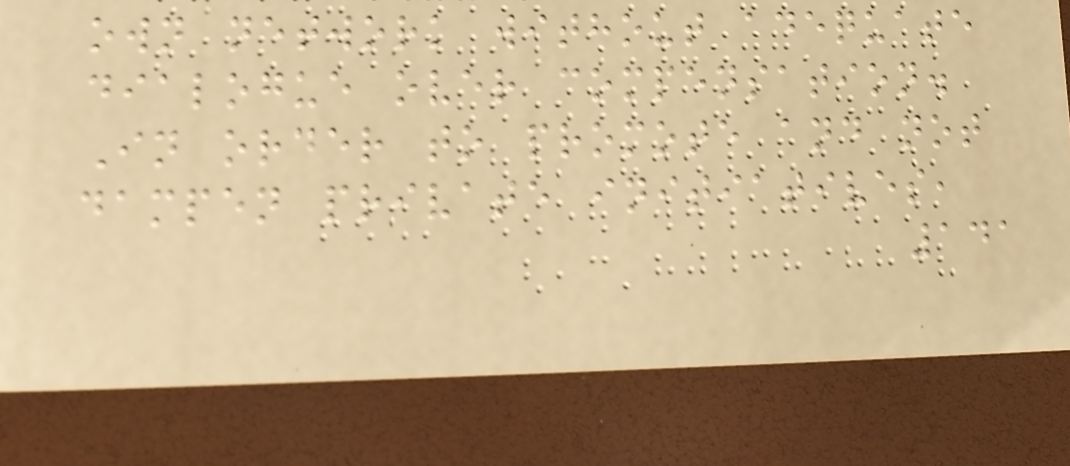own network without adequate
dialogue over compensation.
In order to promote and not
dampen private initiatives,
141
